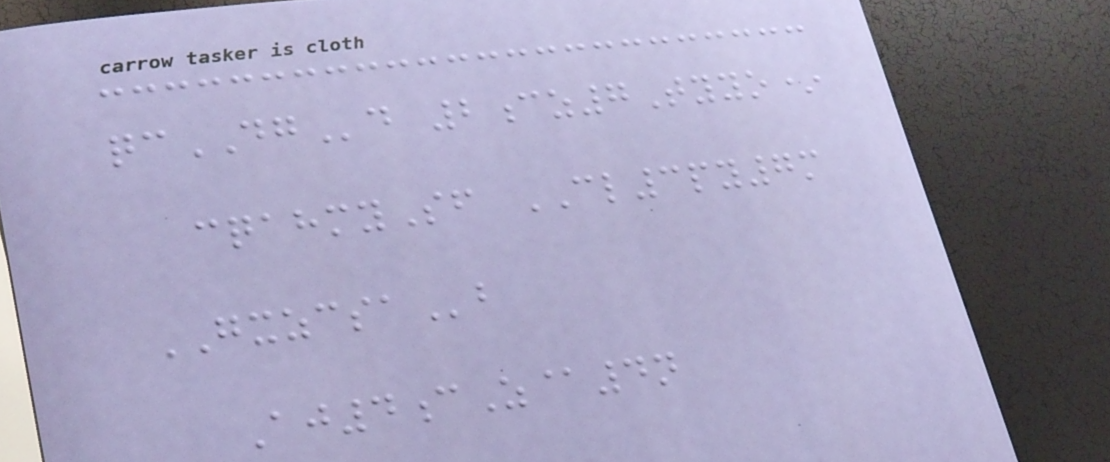qcDGd 2cz7Tyyo*
cqahmySf CL3py7m
GXZCSAb
Aj4cZ@4n
